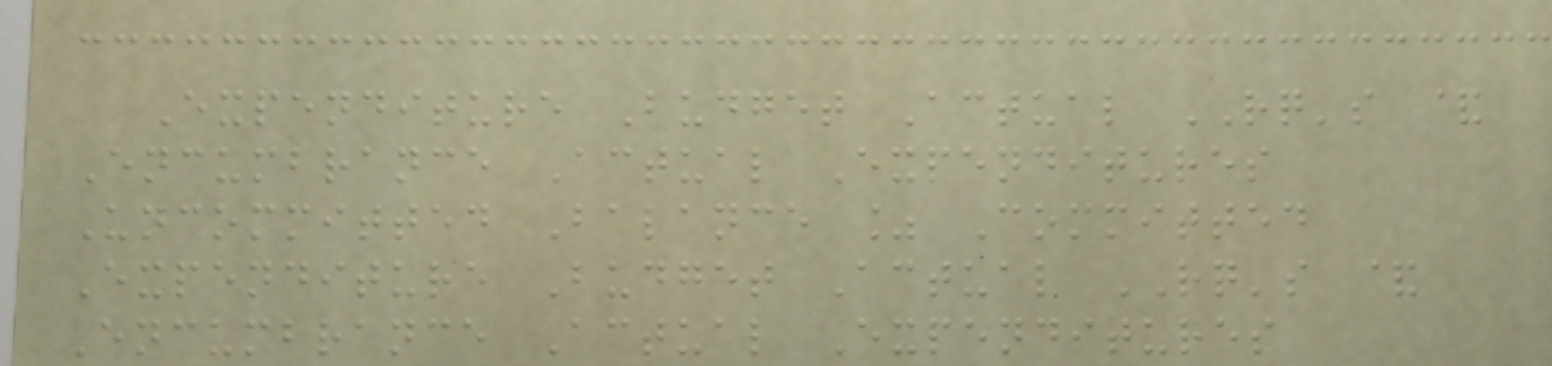Expenditure Budget Actual RQ's &
Encumbrance Actual Expenditures
Uncommitted Balance % Committed
Expenditure Budget Actual RQ's &
Encumbrance Actual Expenditures
